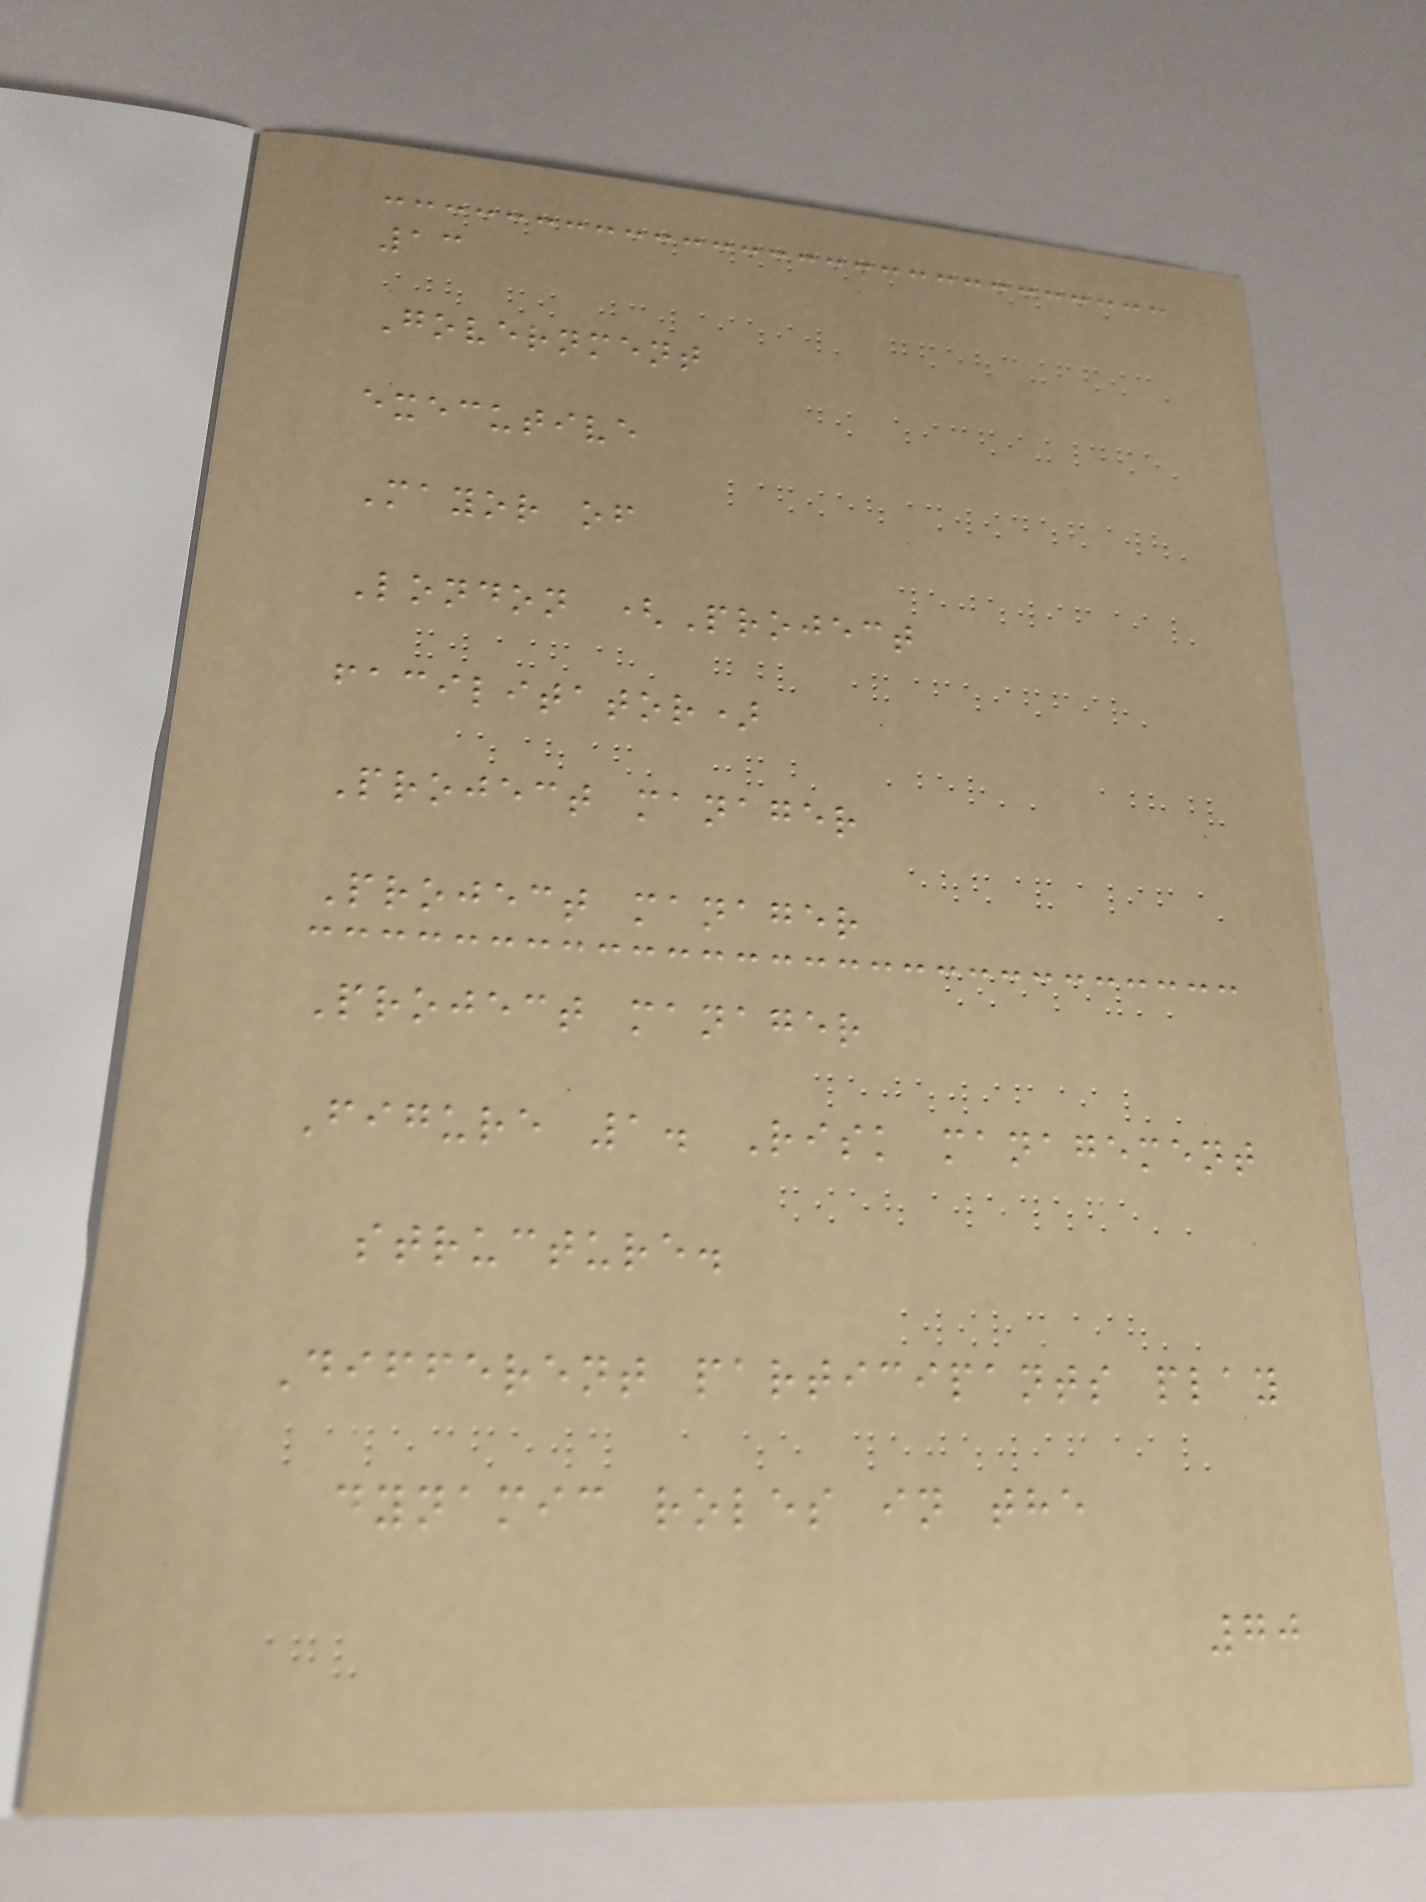13
Government
executive
Mayor of
London (Project
facilitator)
Project manager
Project manager
Project manager
Figure 1. Risk management
structure.
Different participants play
dynamic roles in the
70
